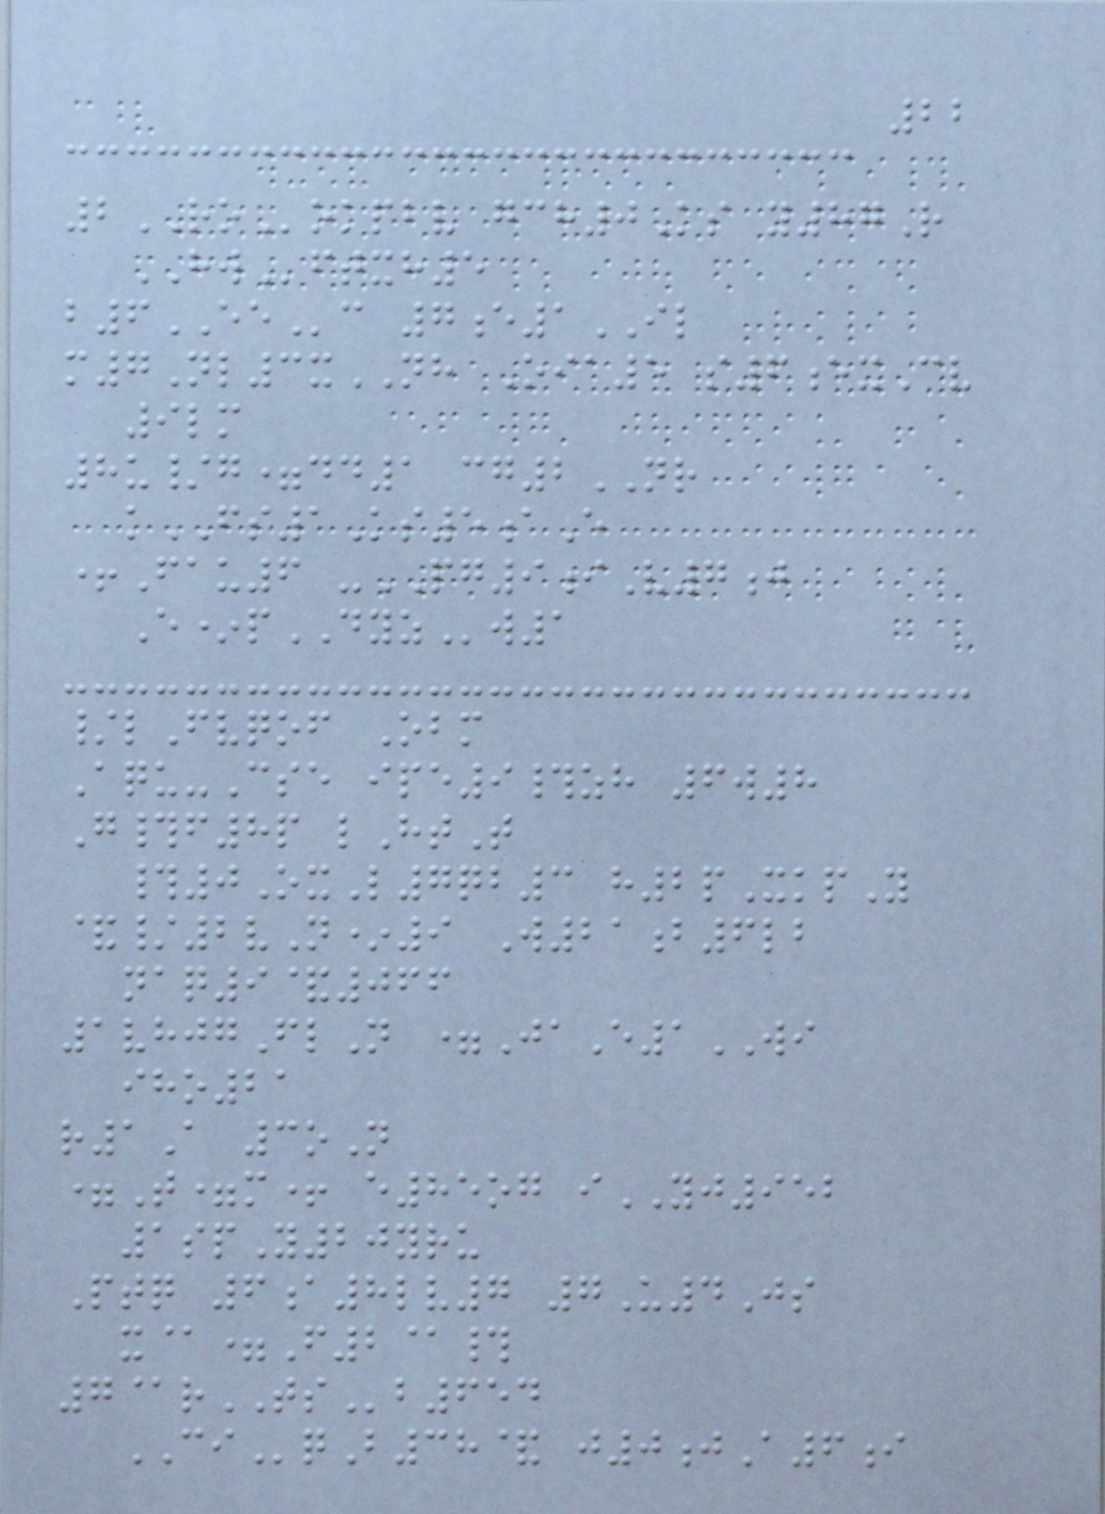22
2ROokpbv gch0Ks y87R
HWftxh5
b6EEc 7e1IL
m7Nl3xNH Oia5 s6exCv
9lm
8u/g=dd1 cg2NR
kFS1Ks5aE
+Fau6 -PG9iV7j
E*pDYZw1
/lFvqof Obm
Aqu-Cse ipe9#zh 6w8
G#f8p lHtT
#0OxL7qb3 h2pXkpY
&/2vN*9 W21b6lb
naq9&066
1vhjgFlN =JaE1WI
iho21
r1A 3oN
=T=m+ e85og iYJ952
1spY20yru
Ptq 6a8lv7 7U4Js
x@=F2@#
7@rTSb654
CIqB38& j0jA6i
